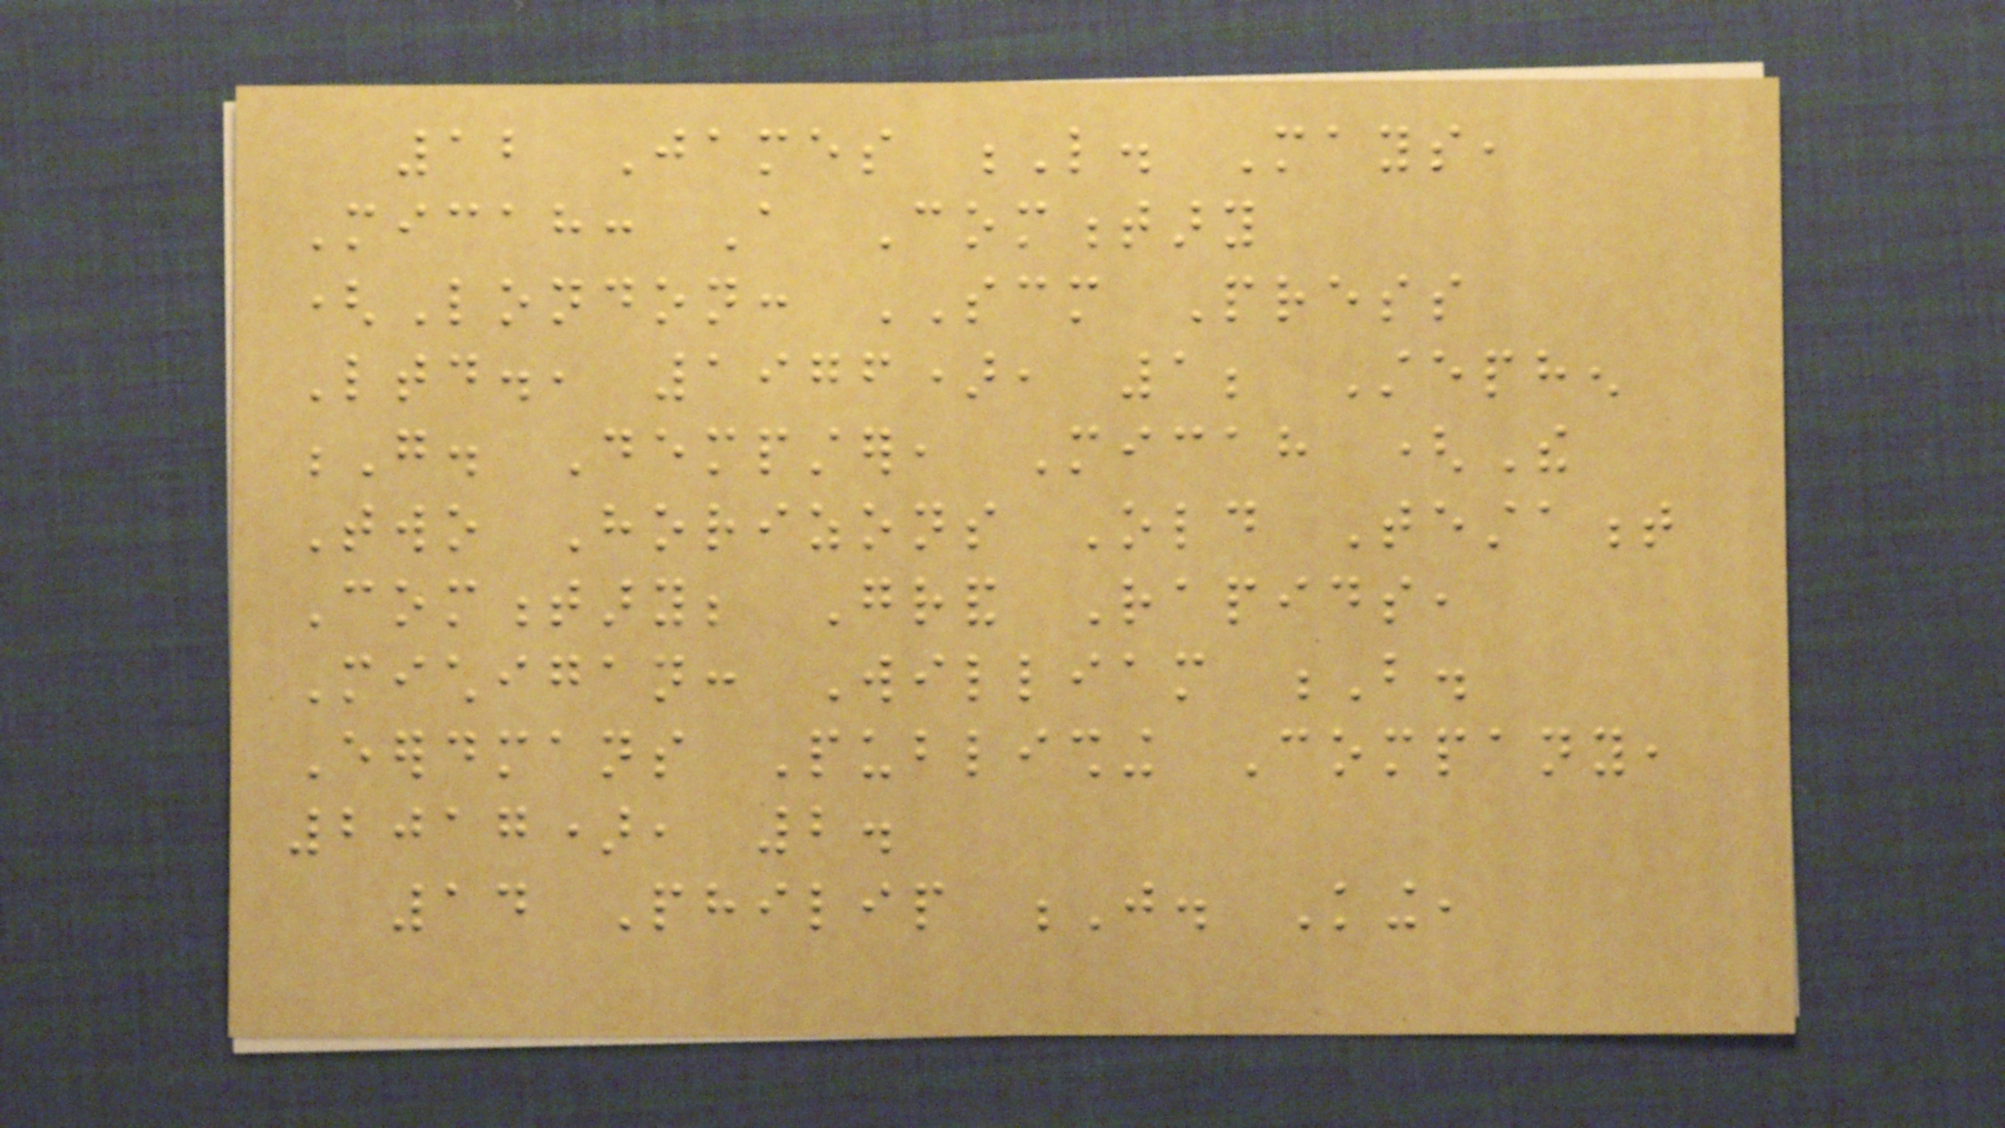12 James L. Mays,
Micah: A Commentary
(London: SCM Press
Ltd., 1976), 1; Stephen
G. Dempster, Micah (The
Two Horizons Old Testament
Commentary; Grand Rapids,
Michigan: William B.
Eerdmans Publishing Company,
2017), 2.
14 Philip J. King,
